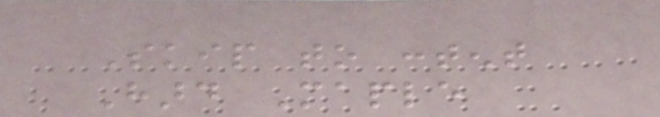Skip to content
Hard Maple
